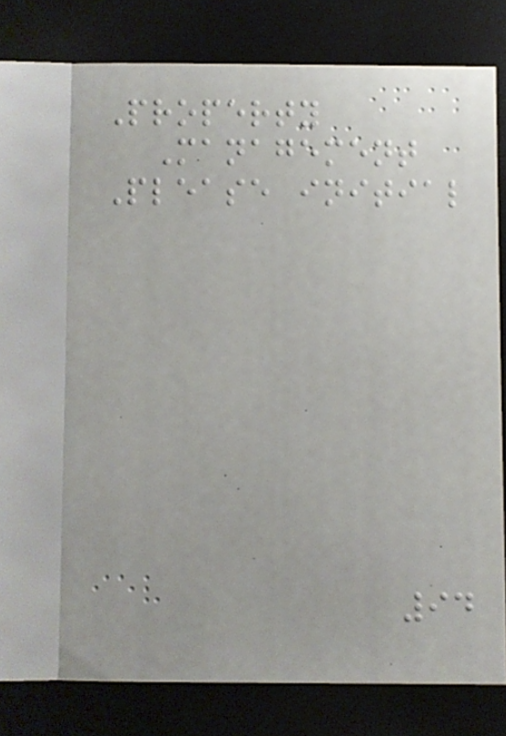Property
Management
Please initial
94
